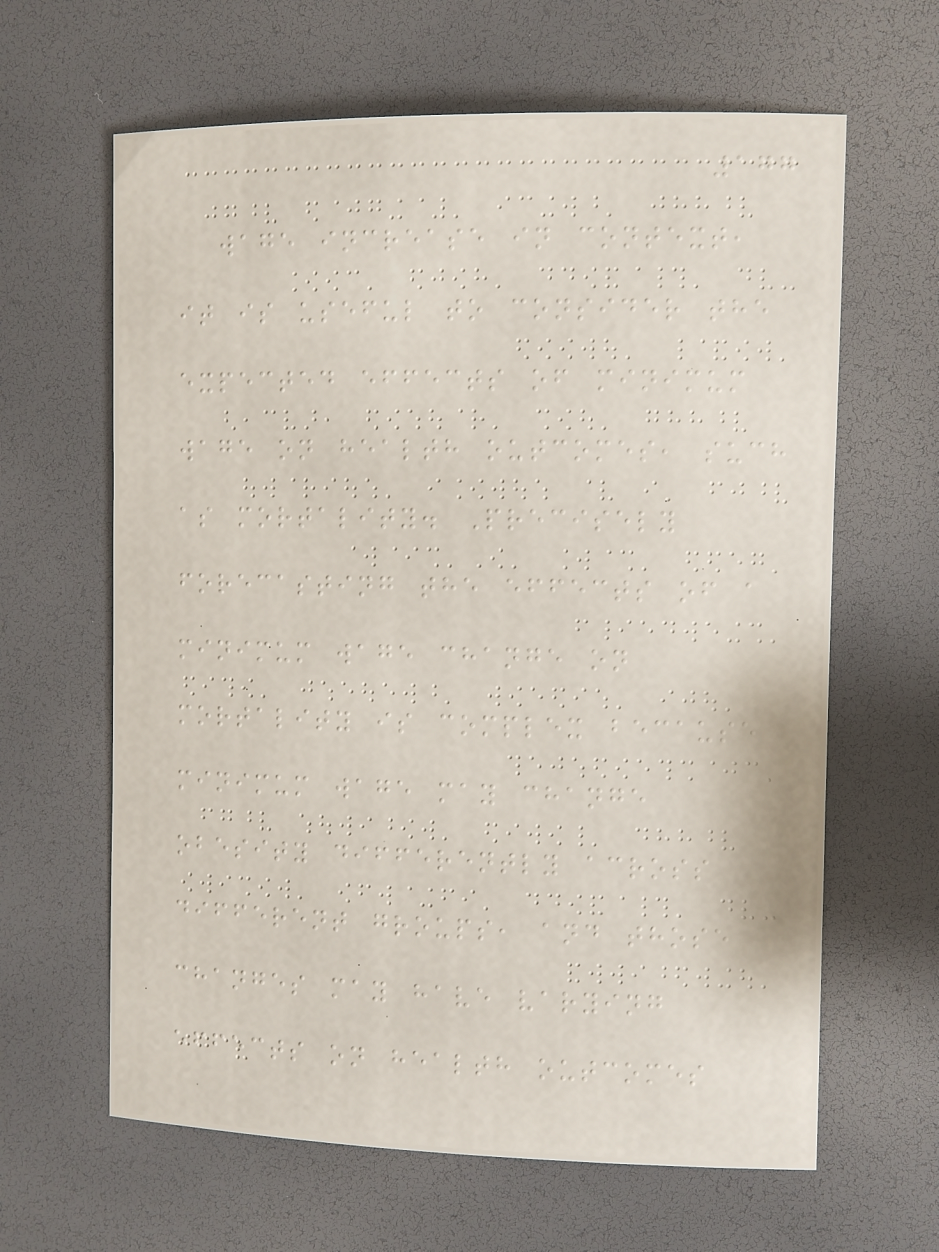177
wage increase in context,
it is useful to consider the
expected effects of minimum
wage on health outcomes, such
as mortality. Precisely
forecasting the effects of a
minimum wage change on
mortality is complex because
minimum wage may change
obesity differently across
different groups, and those
changes may have varying
effects on health outcomes
